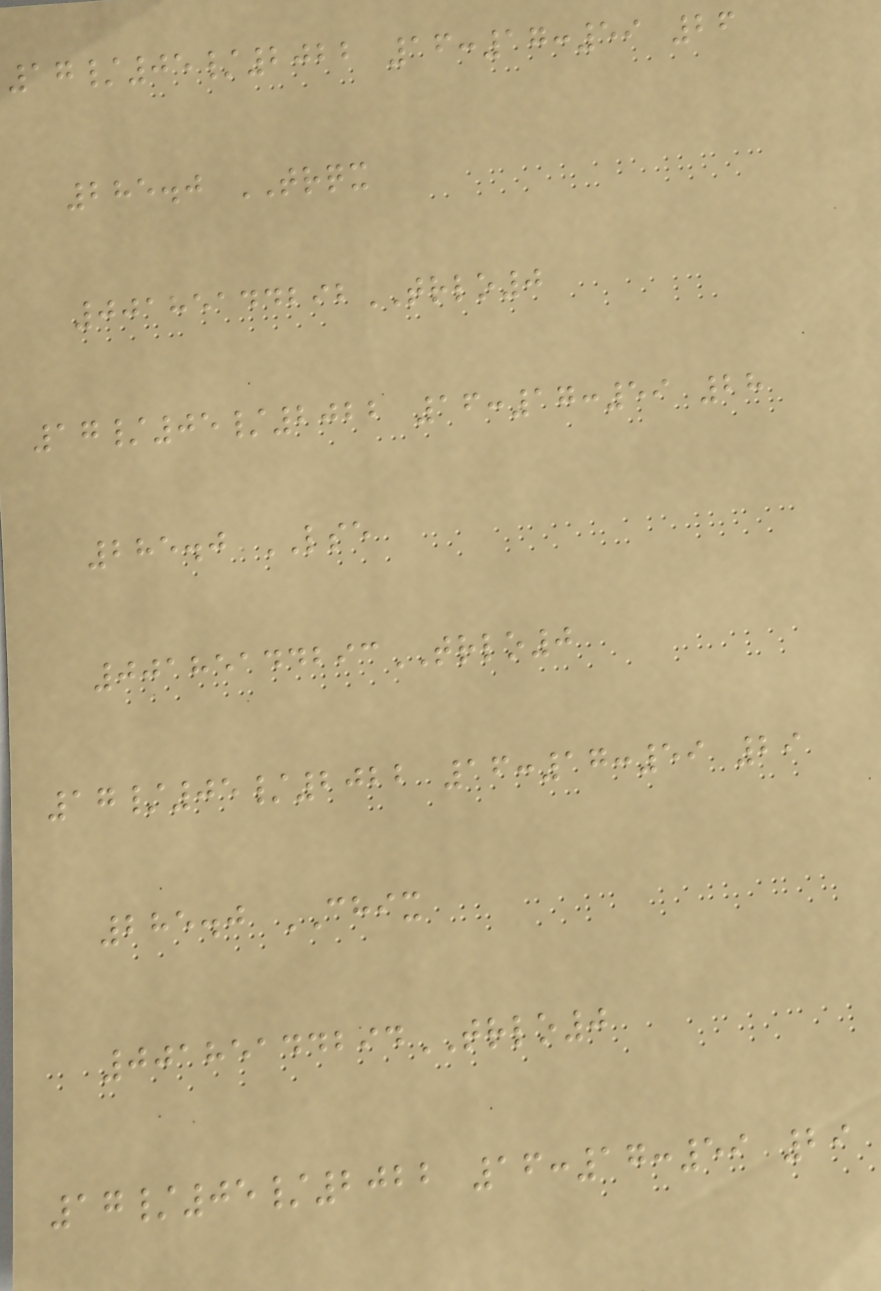17/05/2022 16:17:59 26
285.0 TRQX
00185144292TRLO0
17/05/2022 16:17:59 28
285.0 LSE
00185144293TRLO0
17/05/2022 16:17:59 29
285.0 CHIX
00185144294TRLO0
17/05/2022 16:17:59 29
